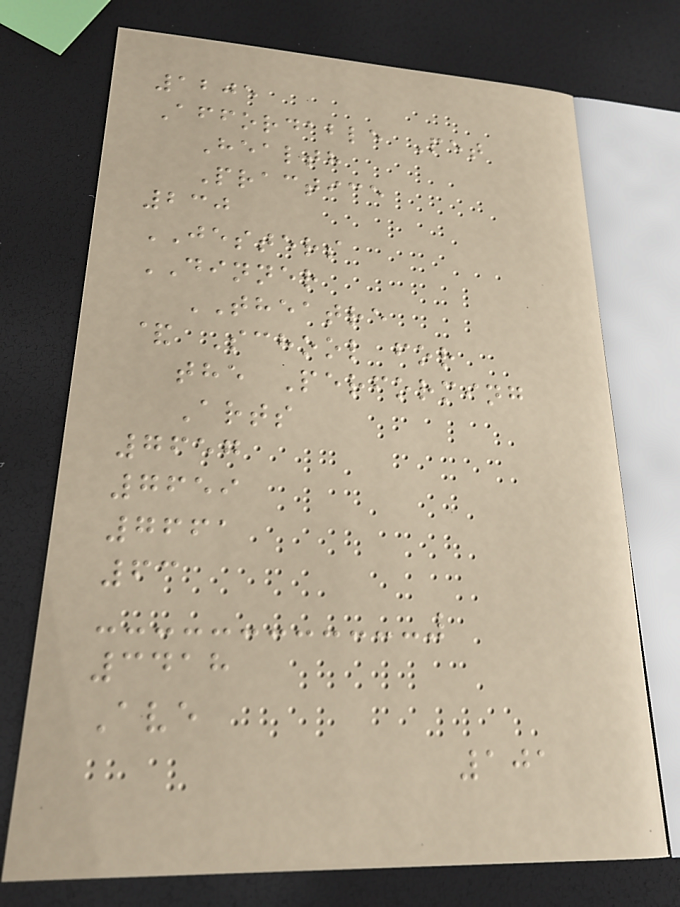1205
Affordable Pet
Health
Practice
230
JESTERS
DINNER
THEATRE
& School for
the Performing
Arts
7657
7659
7661
63
3418
Ave
101
